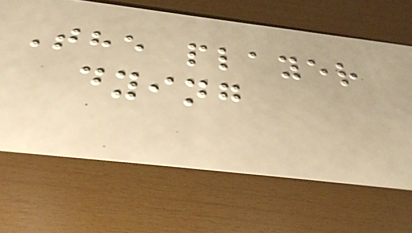The player
dying
